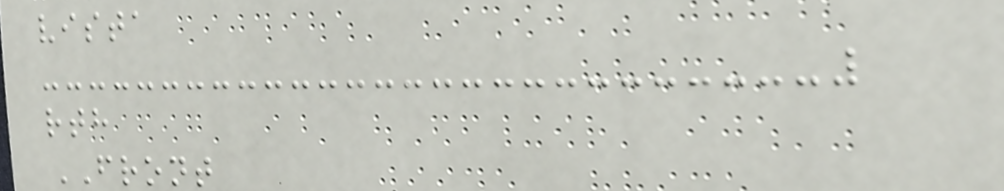vista
rth
FRONT
